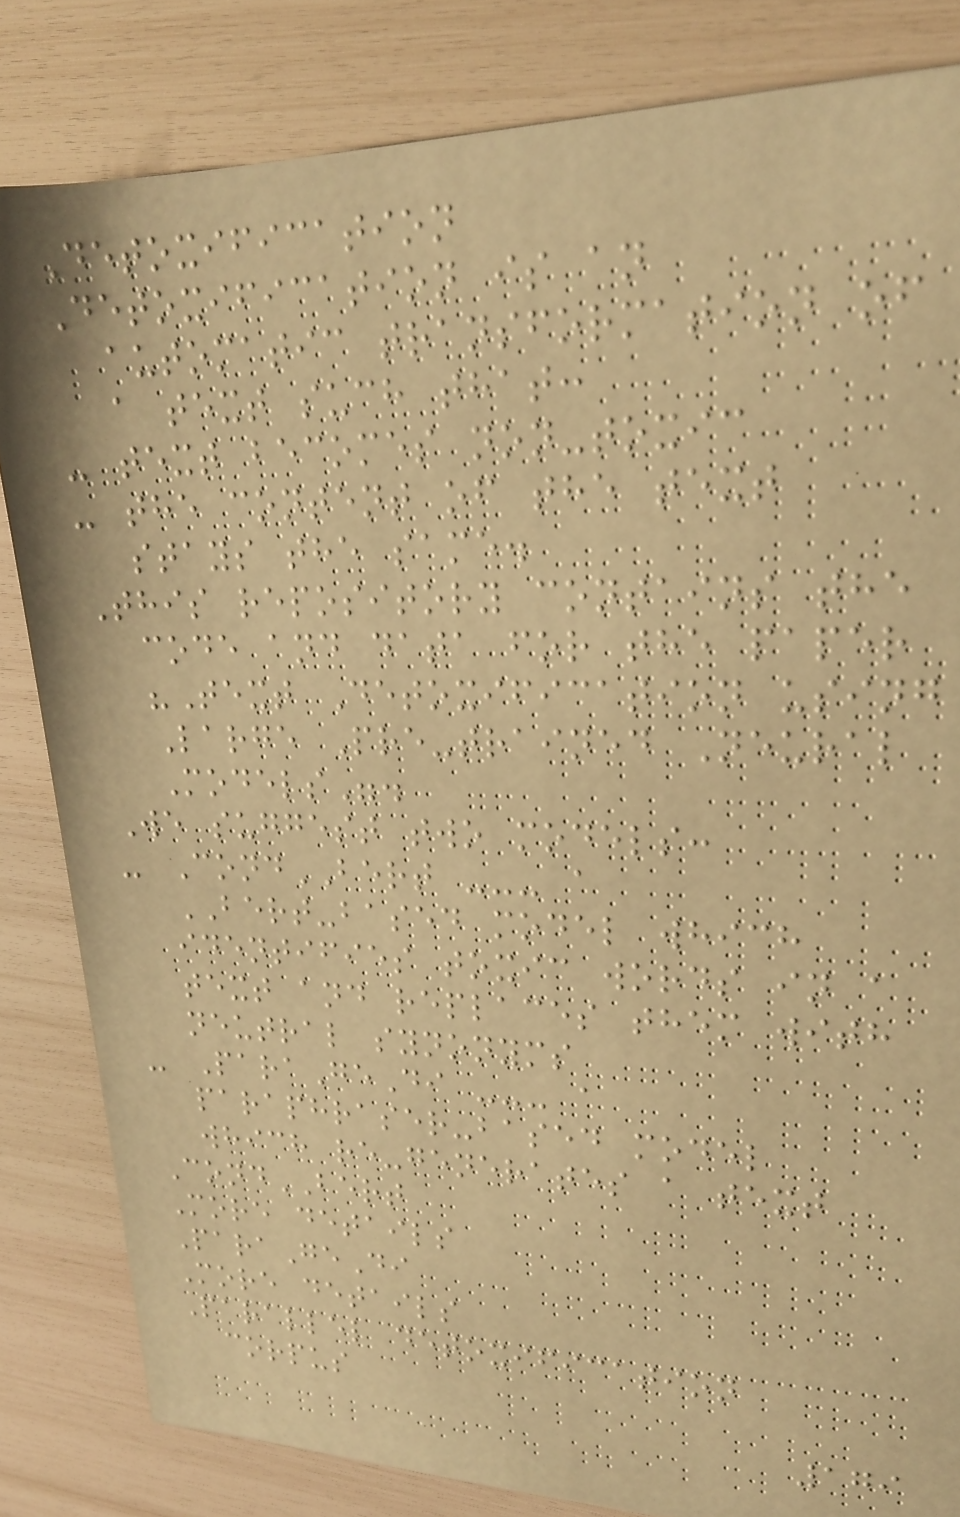Detoxification
Detoxification is an
automatic transformation of
a text such that:
- text becomes non-toxic
- the content of the text
stays the same.
This repository contains the
code and data for the paper
"Text Detoxification using
Large Pre-trained Neural
Models".
We suggest two models:
- CondBERT --- a
BERT-based model which
identifies toxic words in a
text and replaces them with
neutral synonyms
- ParaGeDi --- a
paraphraser-based model
which re-generates a text
CondBERT
More details
ParaGeDi
More details
Parallel detoxification
corpus
179
